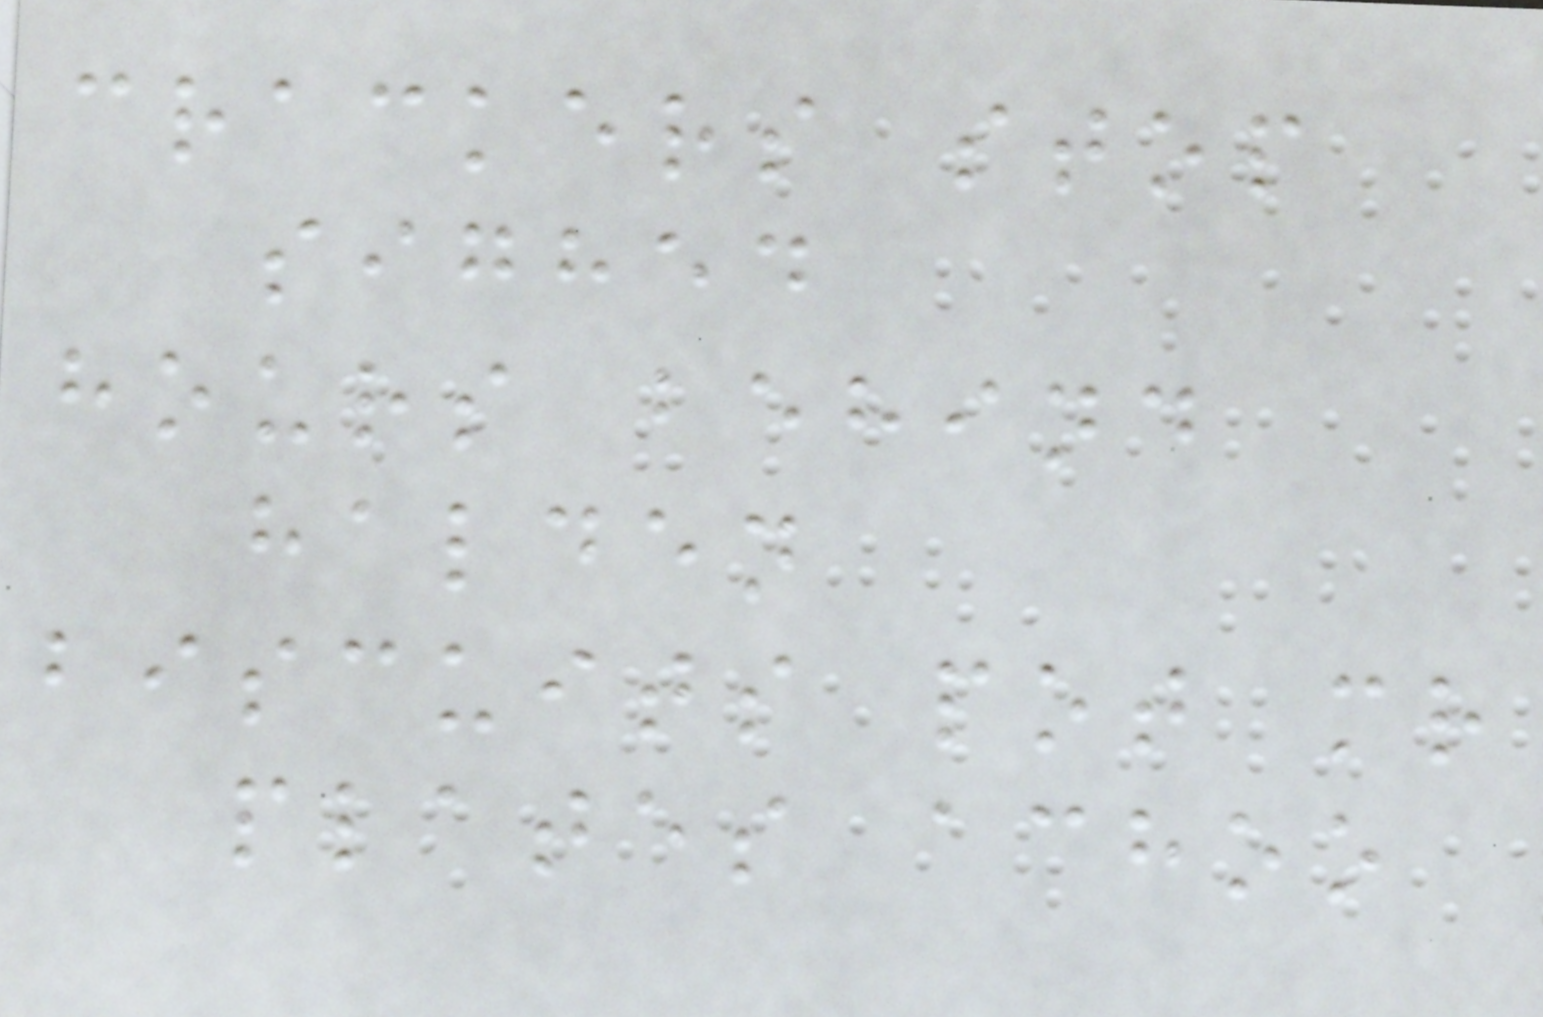crackers stop
sighed
hours behind
halden
biscuits pot mr
plates achoo
